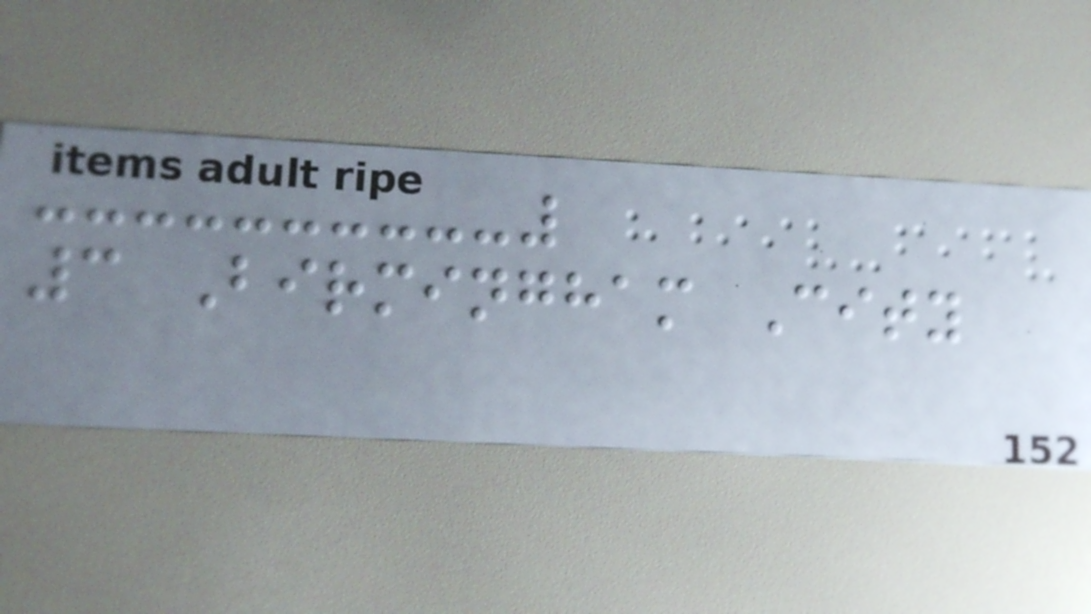3 Birmingham City
